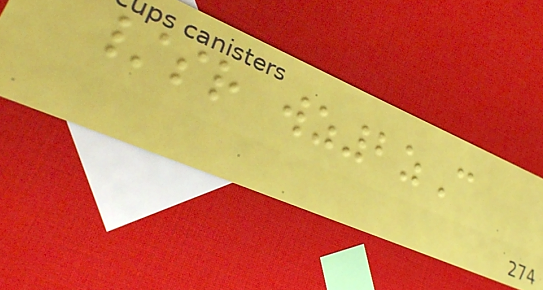/sr wz2zC
